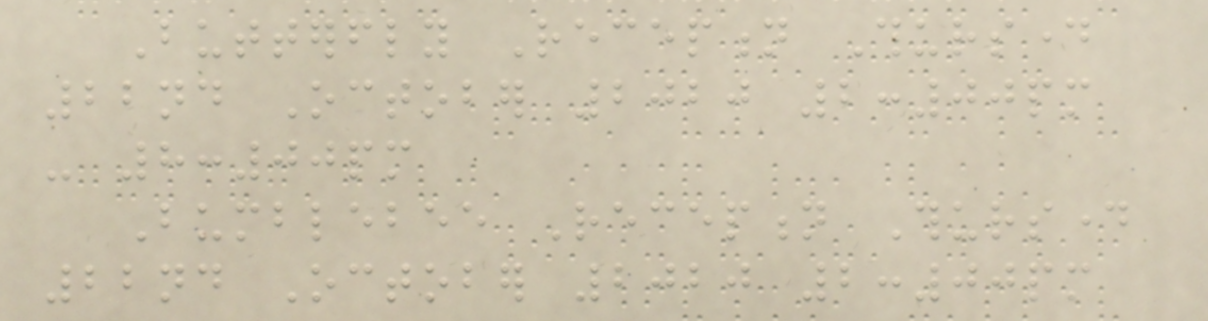Butterfly Reception Thursday
22nd October 2020 2:00pm
- 8:00pm
Bumblebee Reception Thursday
22nd October 2020 2:00pm
